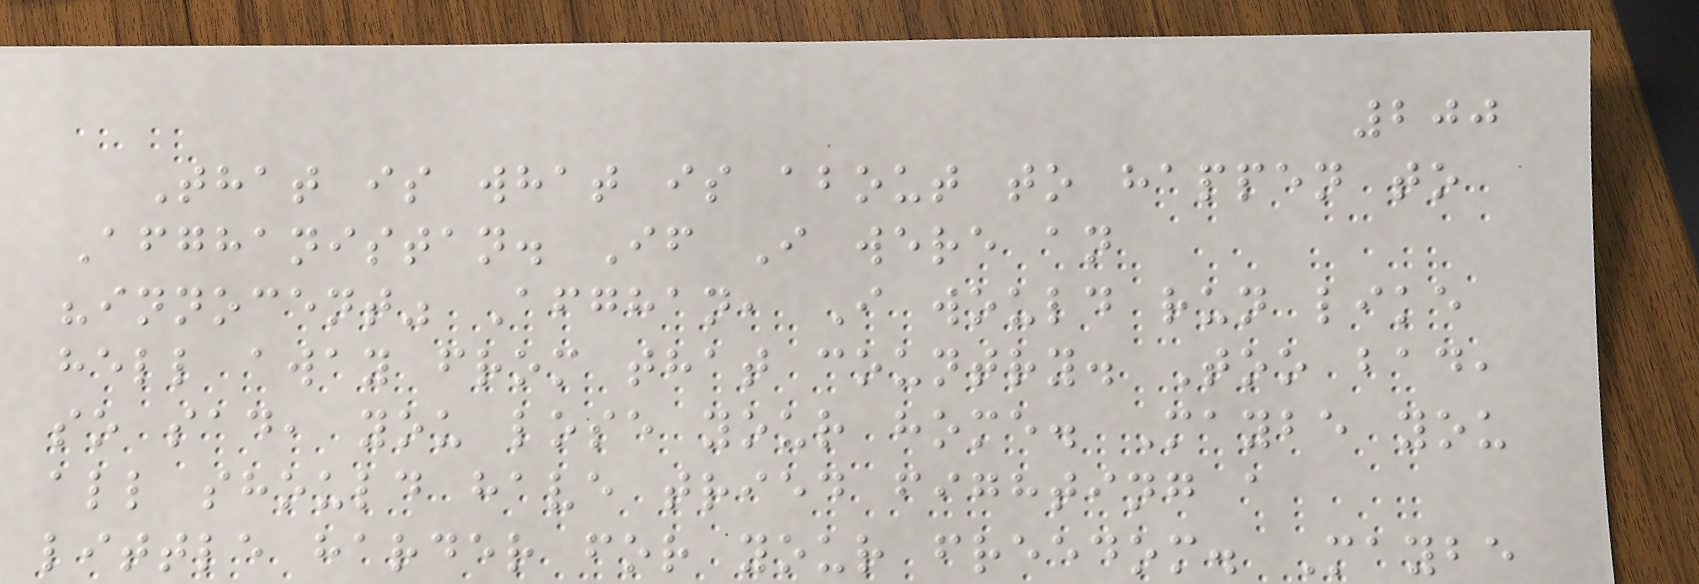200
That is what is about to happen to
Afghanistan. If I were an
"innocent" Afghan, I would run like
hell away from that country. Too bad,
so sad, you lose your home. Maybe you
all should have tried fighting a
little harder for your freedom. Maybe
